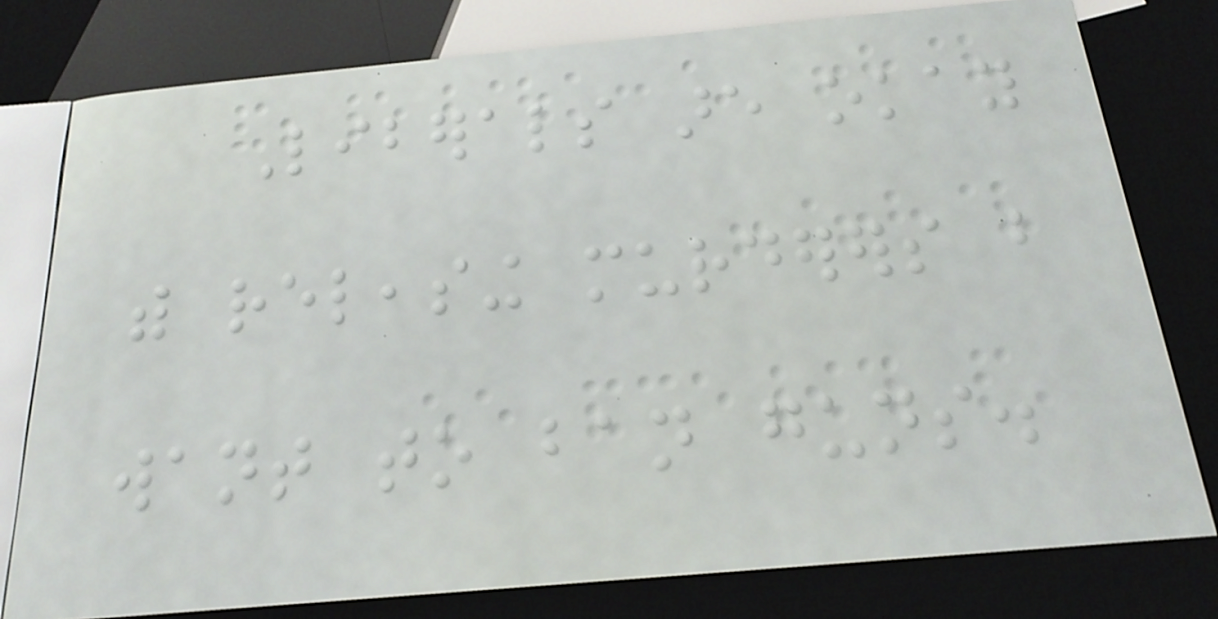Liberals are okay
with releasing murderers but
want to ban guns.
